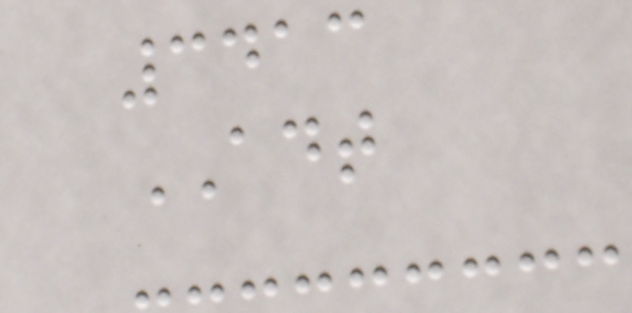3413
ADT
